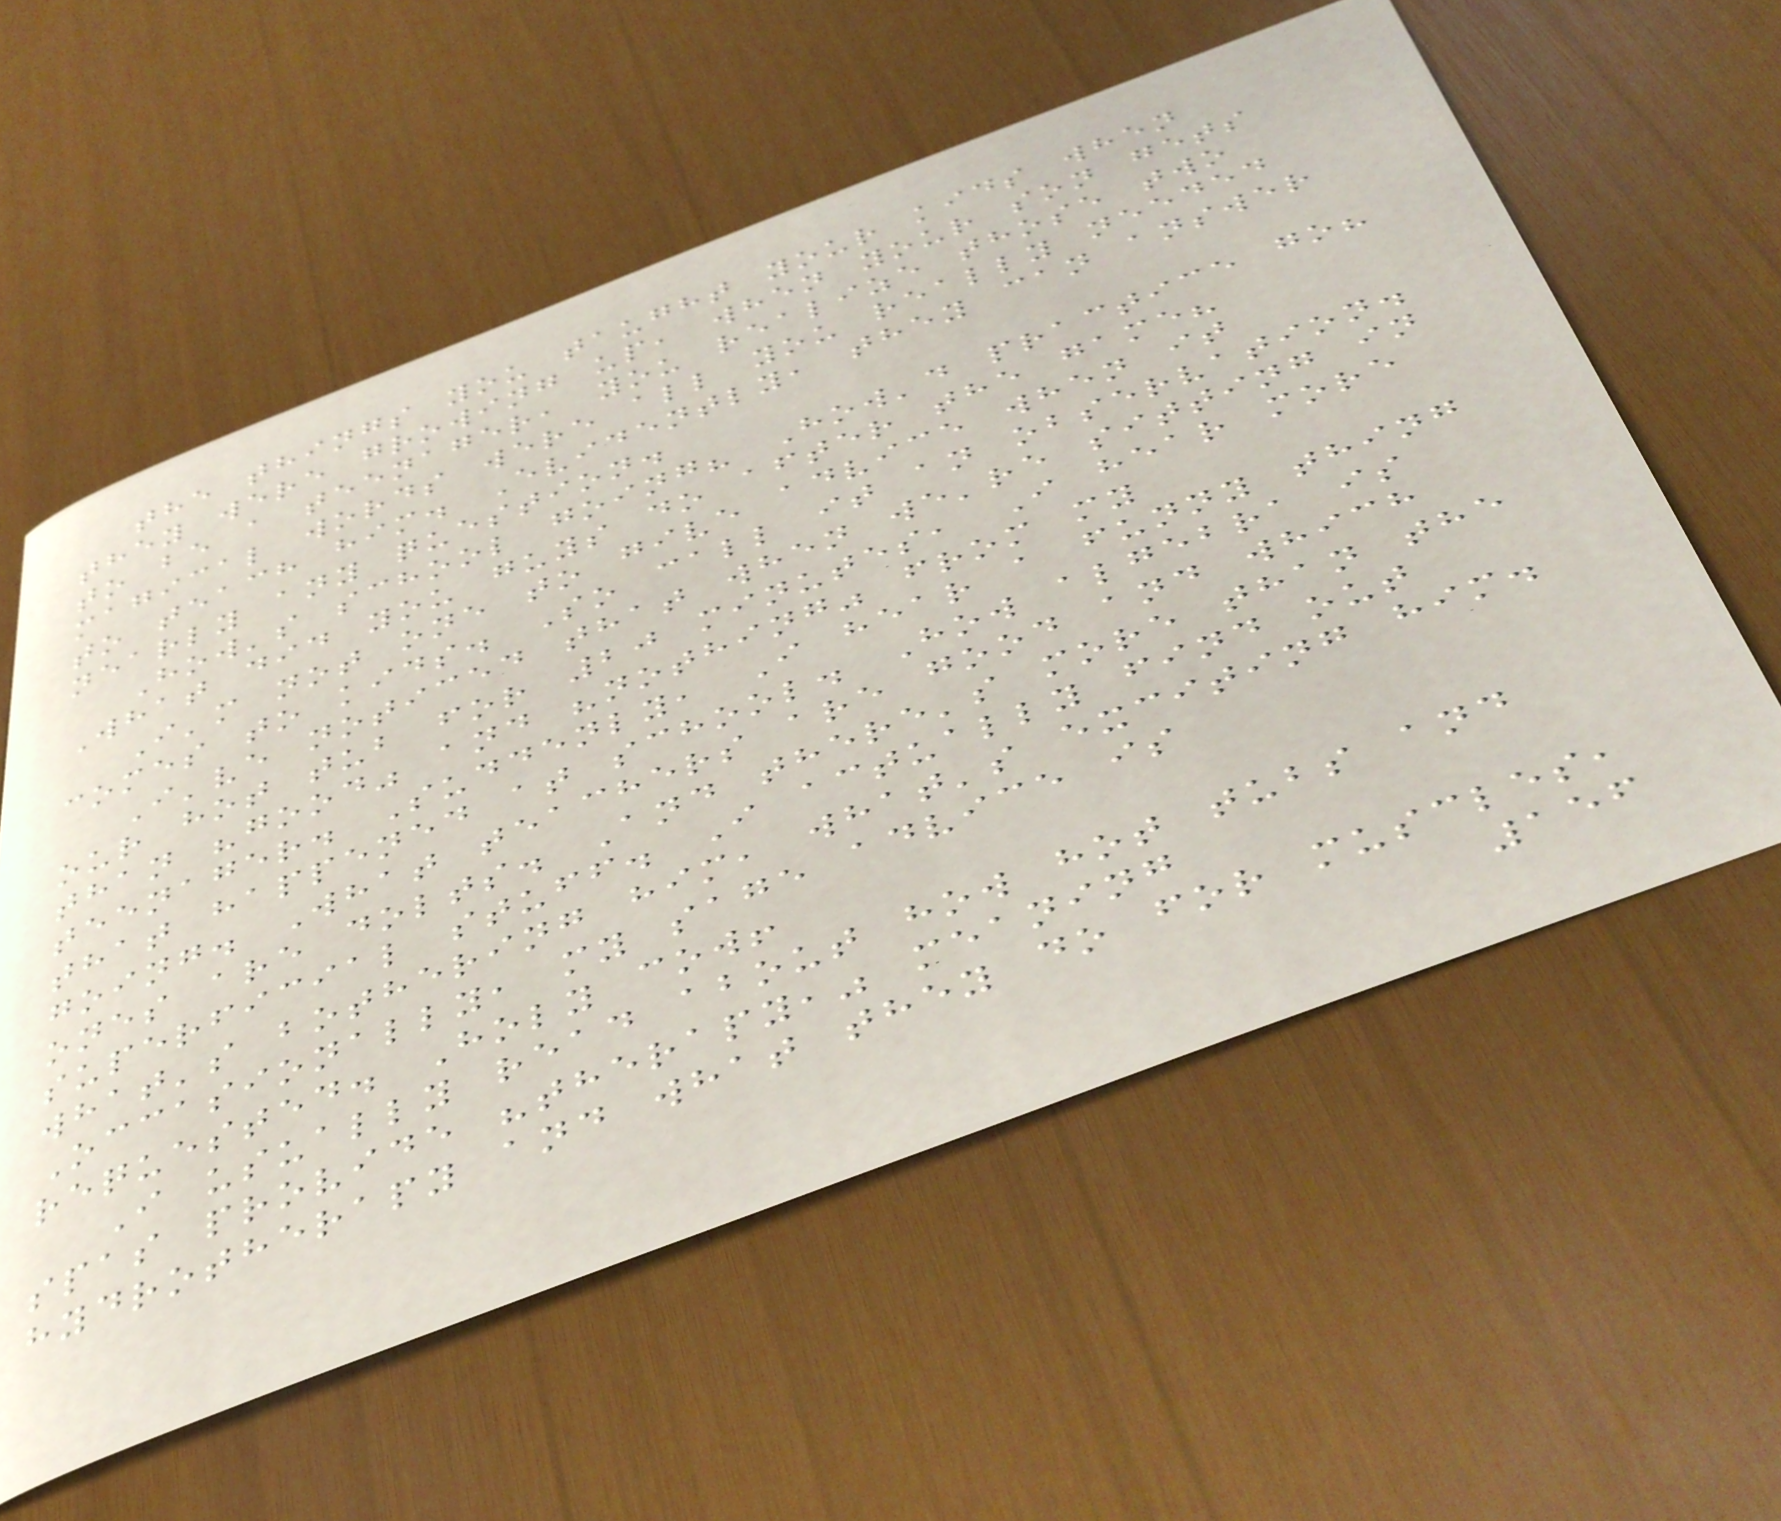the things you taught your kids when
they were growing up, when your son gets
to be a teenager, you realize those two
magical words were all you really needed
to teach him. Evidently, they can answer
nearly any question.
How's school going? How'd practice go?
What did you guys do after the game?
I'm not one to give advice when it
comes to kids. So call it an observation.
I've noticed that when we're sitting in
our hot tub for 20 minutes, I hear more
than "good" and "nothing" from my
teenager. Suddenly, I hear a funny thing
that happened at school. How algebra is
going. What teachers are good and which
ones are dolts. And there's more than the
superficial stuff. I actually find out
what's bothering him, what's exciting him.
Occasionally, my sage advice is
requested. Holy cow!
I usually read about how hot tubs and
spas provide "therapy," meaning
hydrotherapy and what they do for muscles,
156
